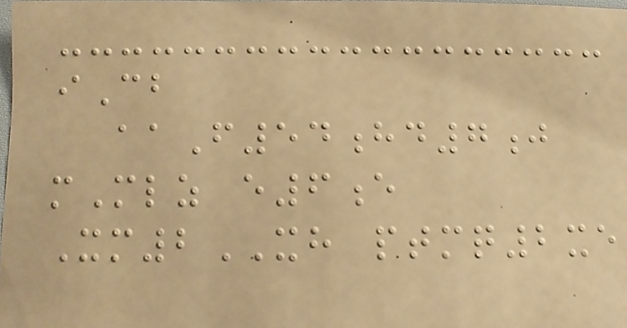iCb
aaF54hd7j
mMlz e6e
Xm2XH ptmq2xe
